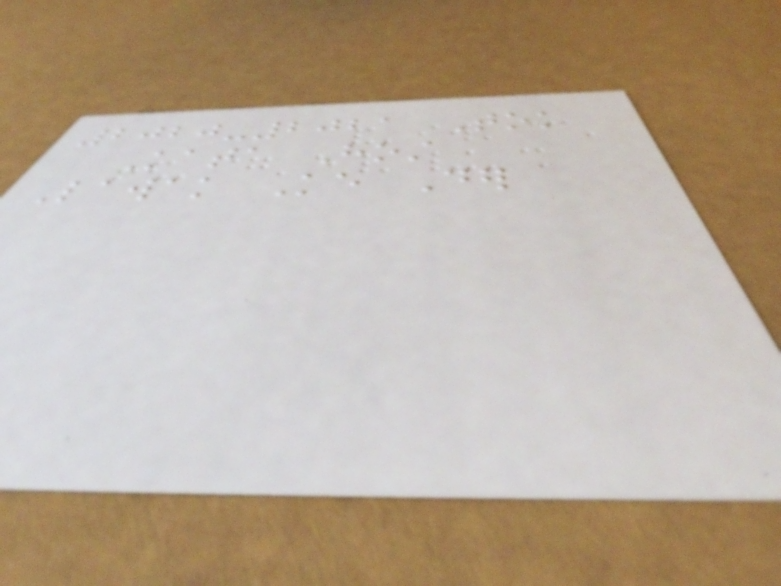2020-2021 Tok
Kata Host
Lawak Ke Der
